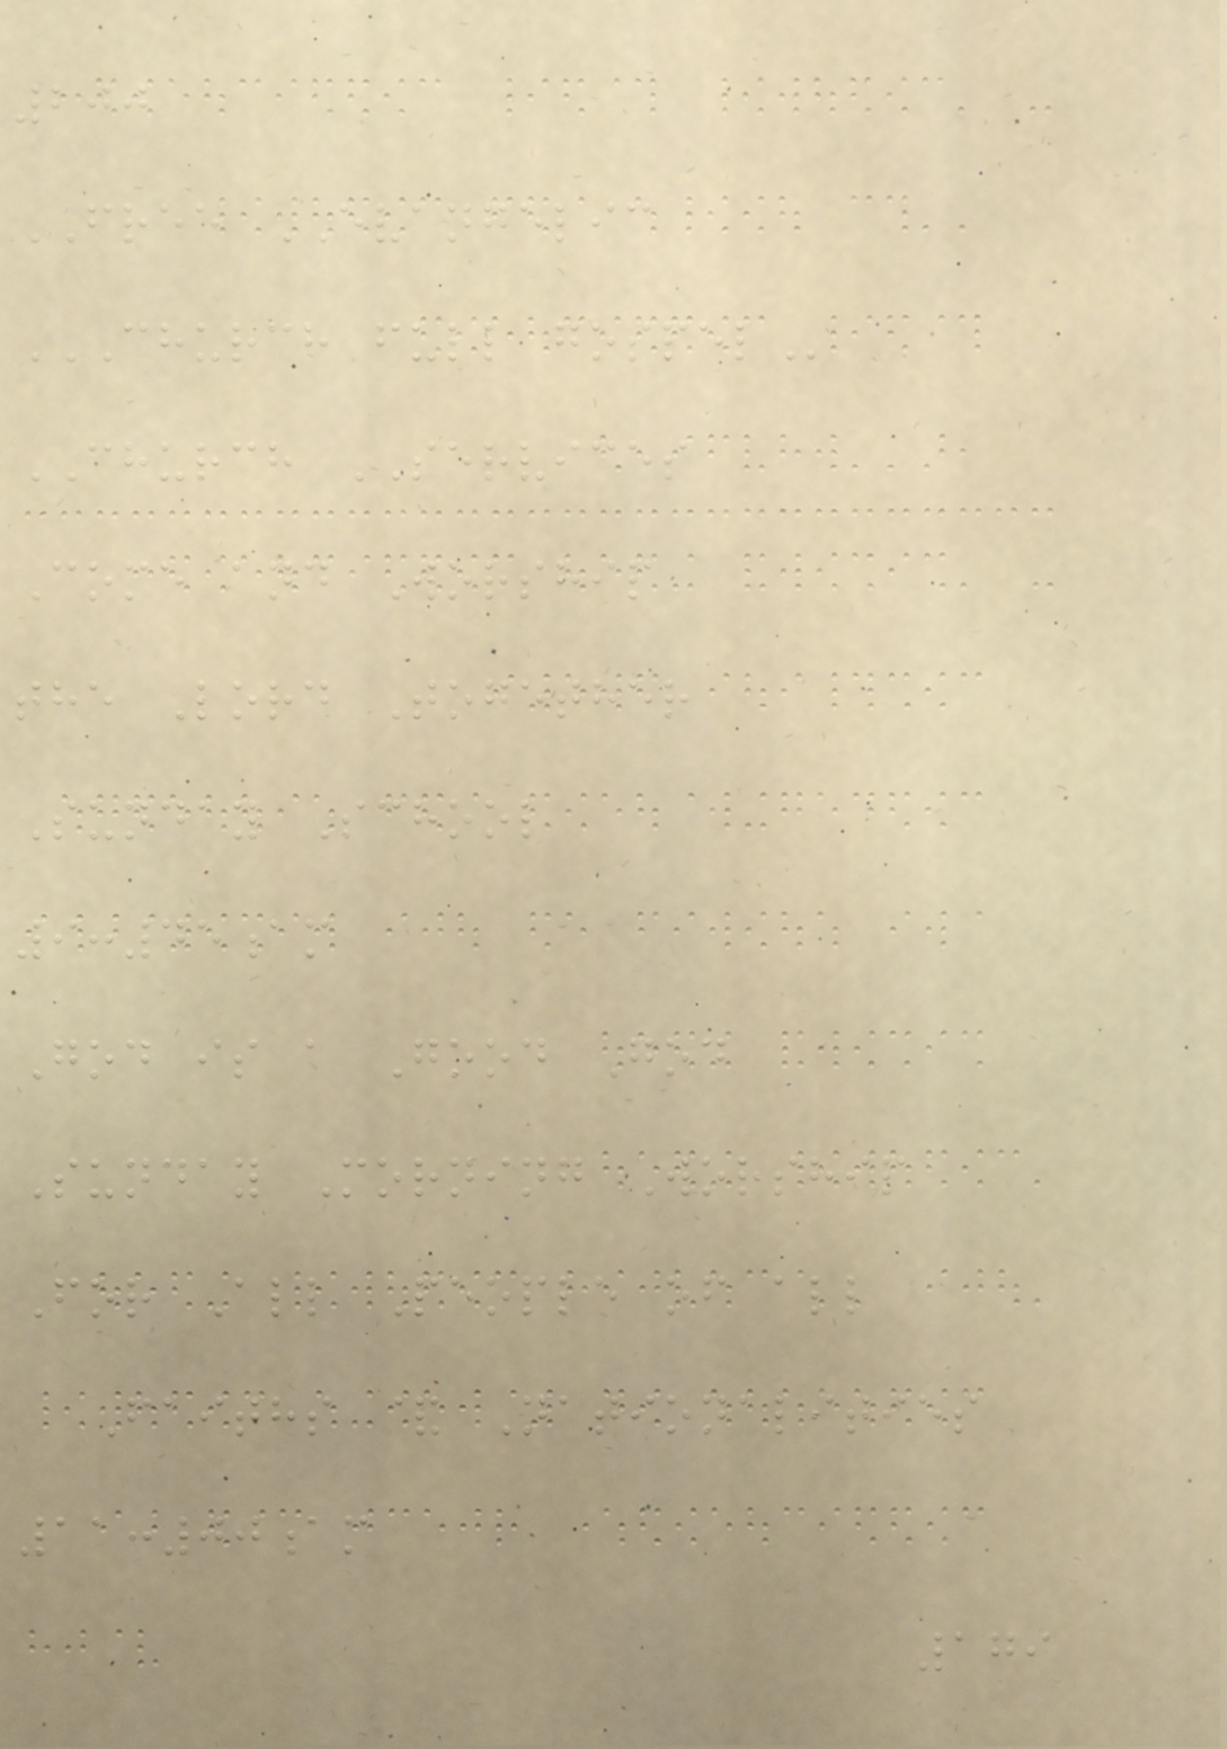200
FREE EVANGELIC
CHURCH FULL GOSPEL
CHURCH SERVICES
Come and Worship
the Lord Together
Sunday School
9:45am
God is a Good God
Sunday Morning Worship
For All People of all
Faiths & Nationalities
11:00am
179
